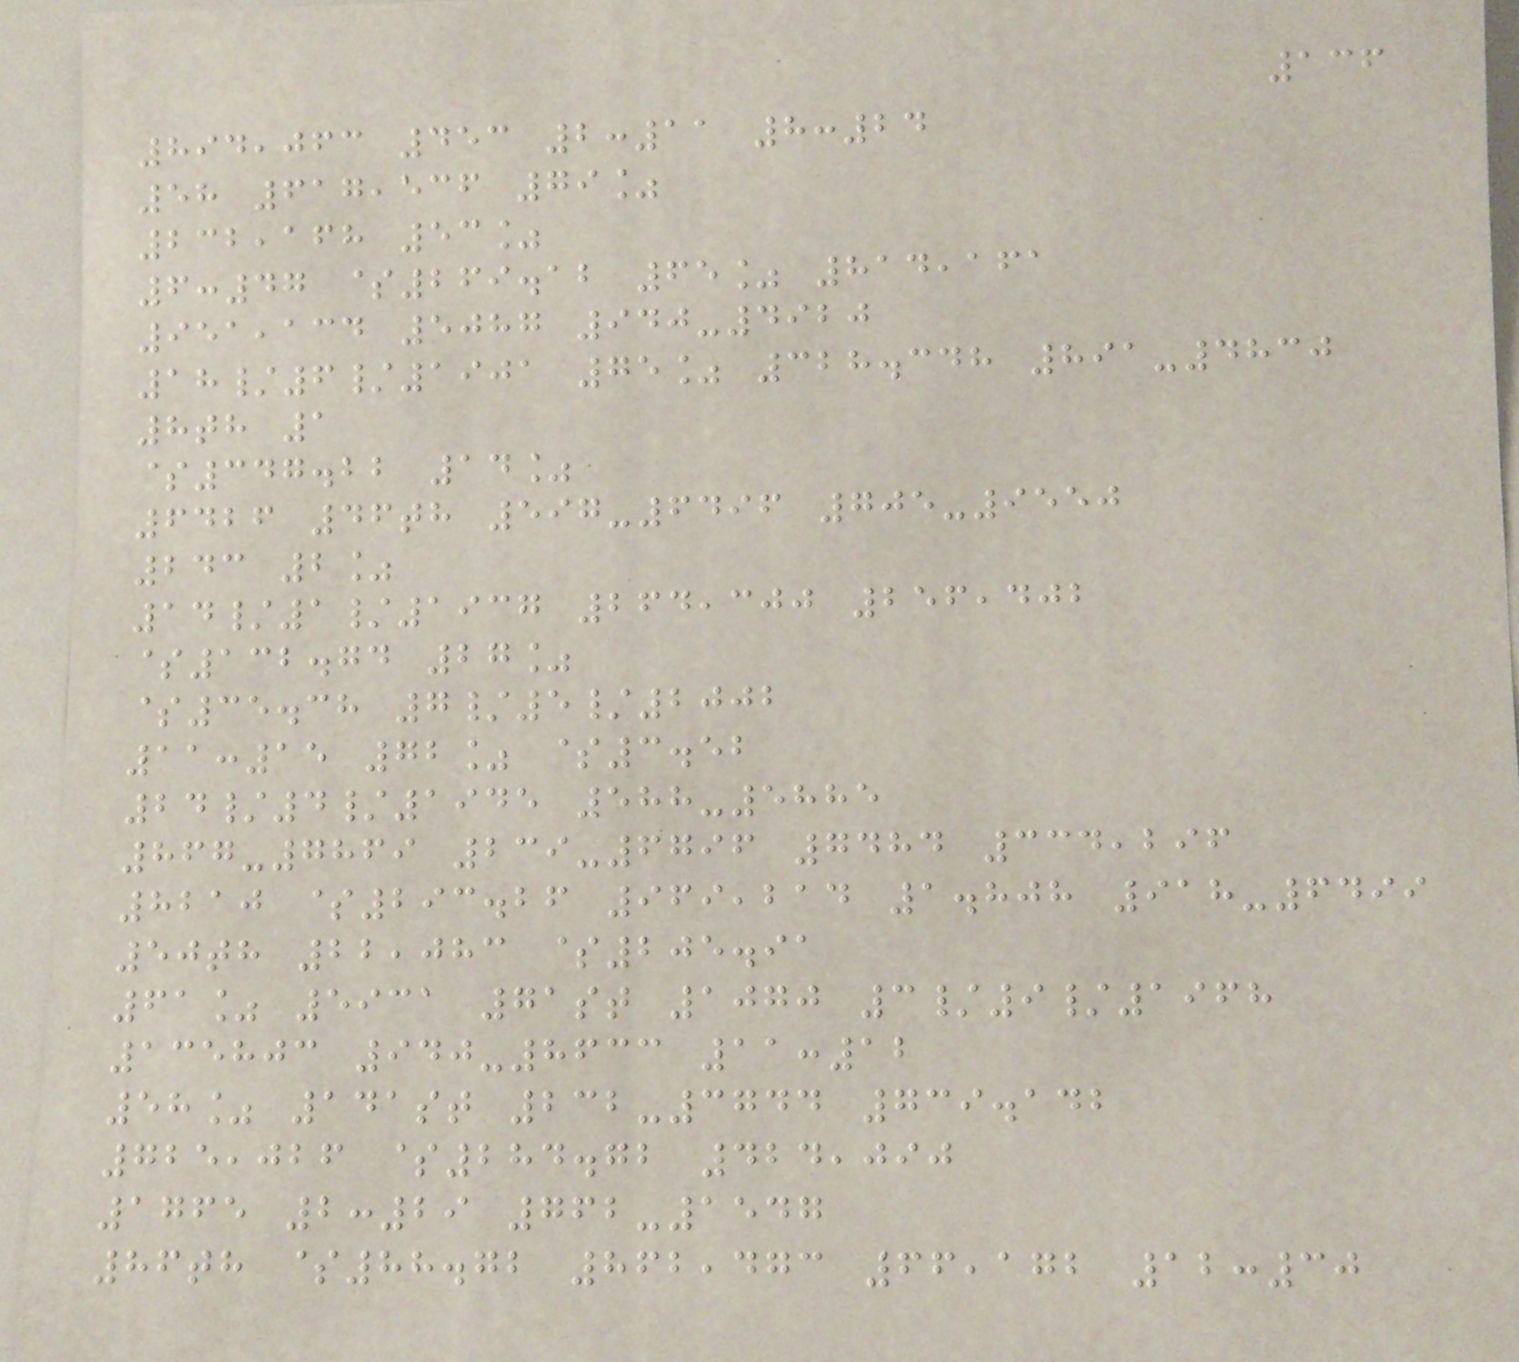136
894,063 453 2:11 8:24
58 617,536 79%
232,168 53%
6:47 $269.12 65% 814,161
951,134 5087 940-4920
18/6/1901 75% 328.348 891-4830
8th 1
$347.22 14%
6426 46th 597-6496 705-9550
243 2%
14/1/1937 264,300 256,402
$132.74 27%
$35.38 7/5/2002
11:15 72% $3.52
24/4/1945 588-5885
867-7869 239-6796 7484 334,296
8210 $293.26 969,214 1.808 918-6499
50th 22,083 $205.91
61% 5931 71st 1070 3/9/1968
135803 940-8633 11:12
58% 141st 232-3744 739.142
725,026 $284.72 424,090
1765 2:29 762-1547
86th $88.72 862,473 66,172 12:30
